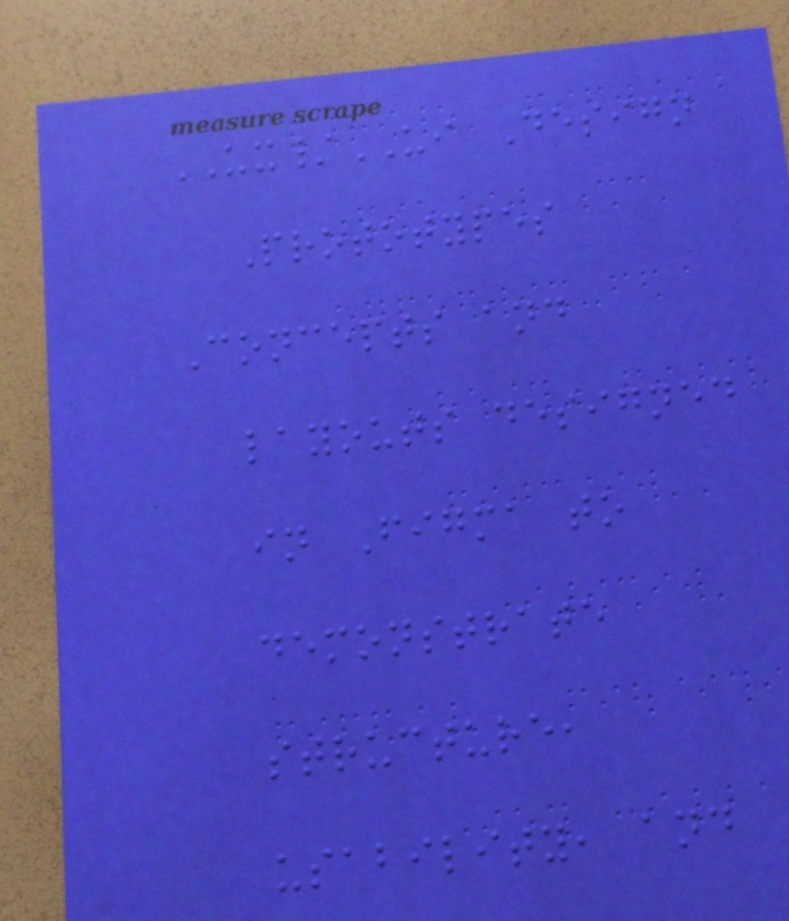UX/UI Design
Prototypes
Concepts and
layouts designed
in Figma to
demonstrate
structure,
usability, and
